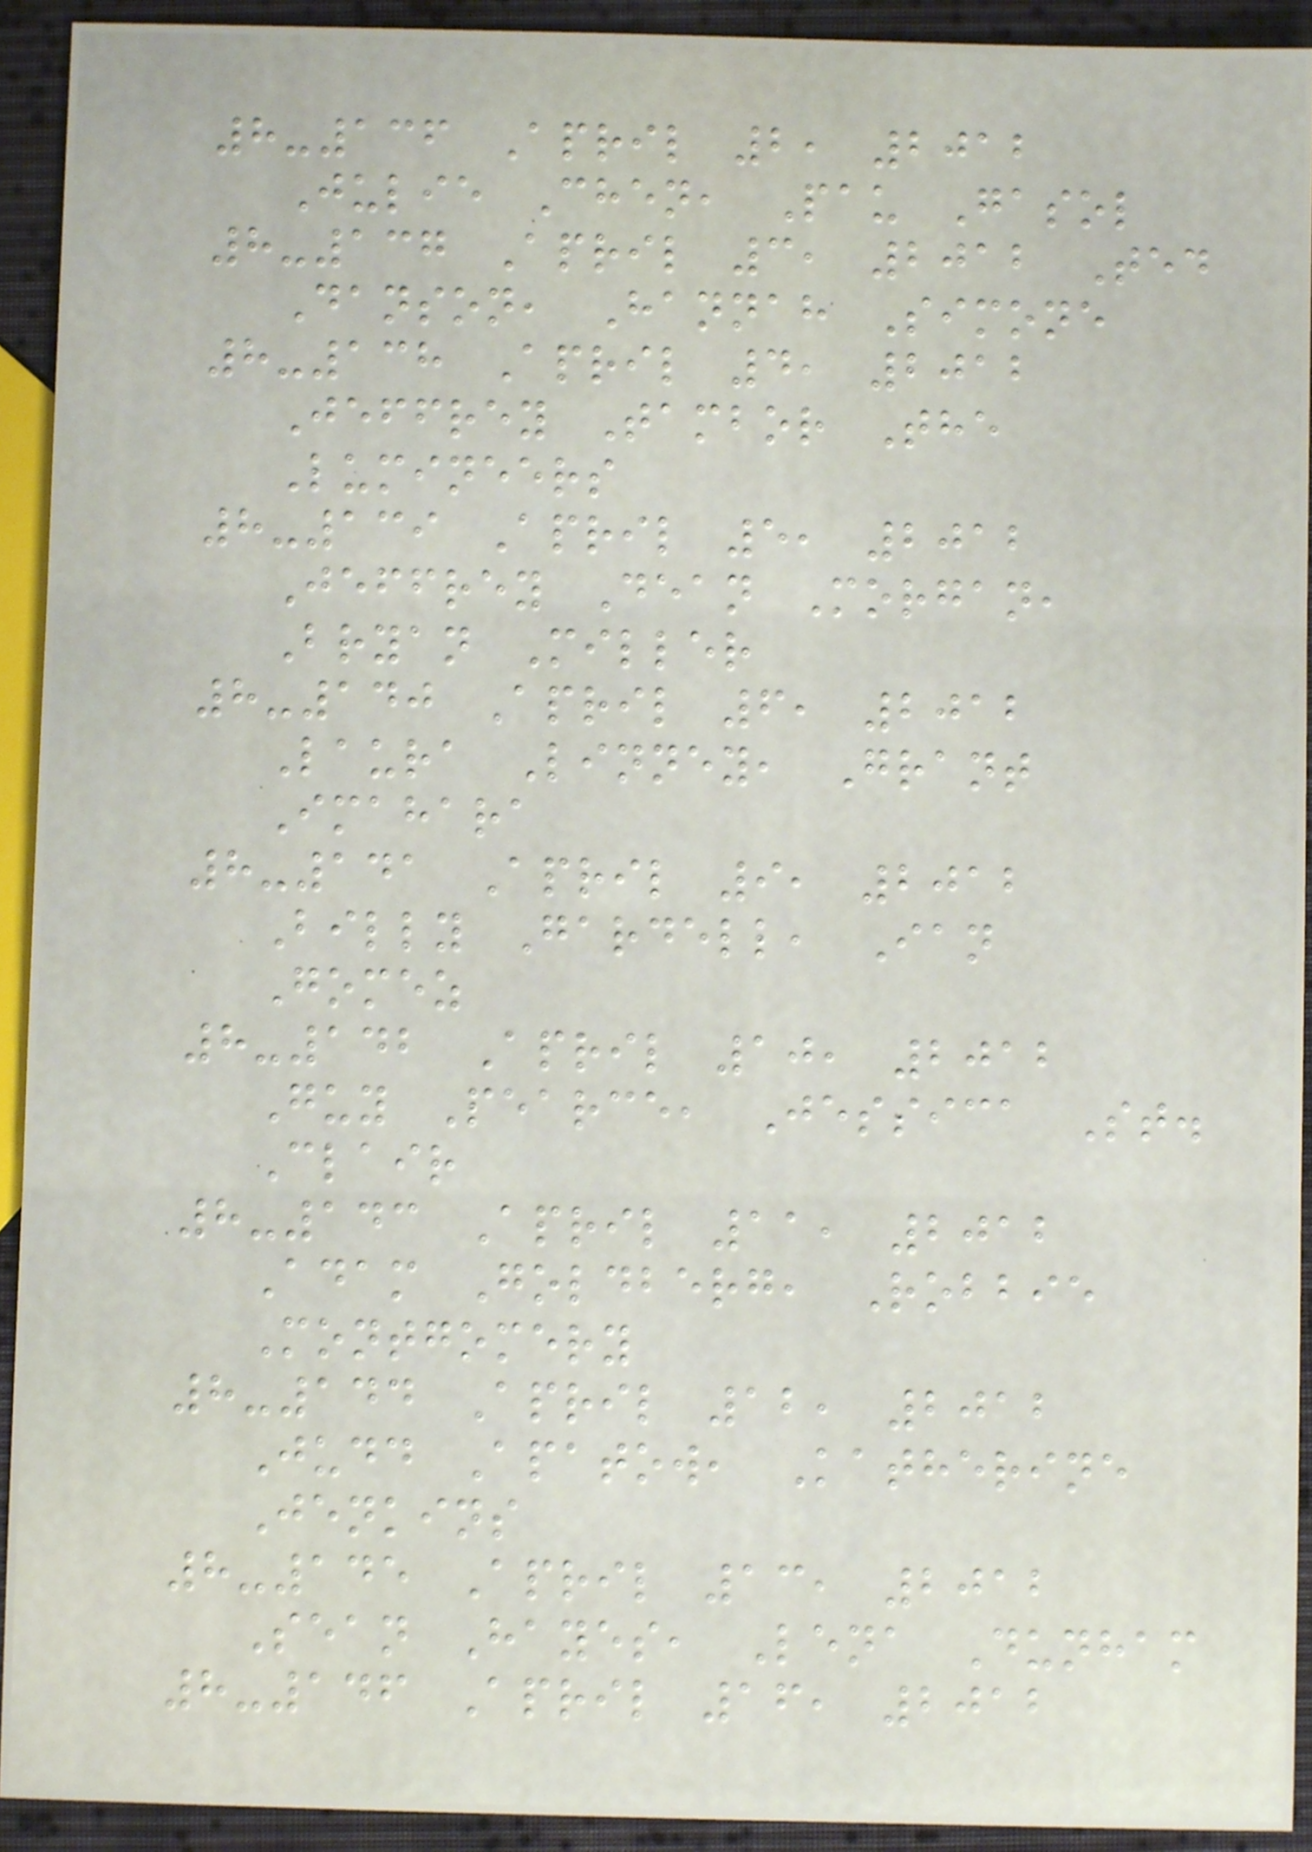8-136 April 2, 2012
Julie Chen, Pau Gasol
8-137 April 3, 2012 Ted
Danson, Hannah Simone
8-138 April 4, 2012
Jeffrey Tambor The
Lumineers
8-139 April 5, 2012
Jeffrey Dean Morgan,
Bryan Miller
8-140 April 6, 2012
Laura Linney, Grant
Imahara
8-141 April 9, 2012
Billy Gardell, Ian
Gomez
8-142 April 10, 2012
Guy Pearce, Jessica St.
Clair
8-143 April 11, 2012
Adam Goldberg, Robbie
Montgomery
8-144 April 12, 2012
Judd Apatow, Katherine
Jenkins
8-145 April 13, 2012
Sean Hayes, Lena Dunham
8-146 April 16, 2012
